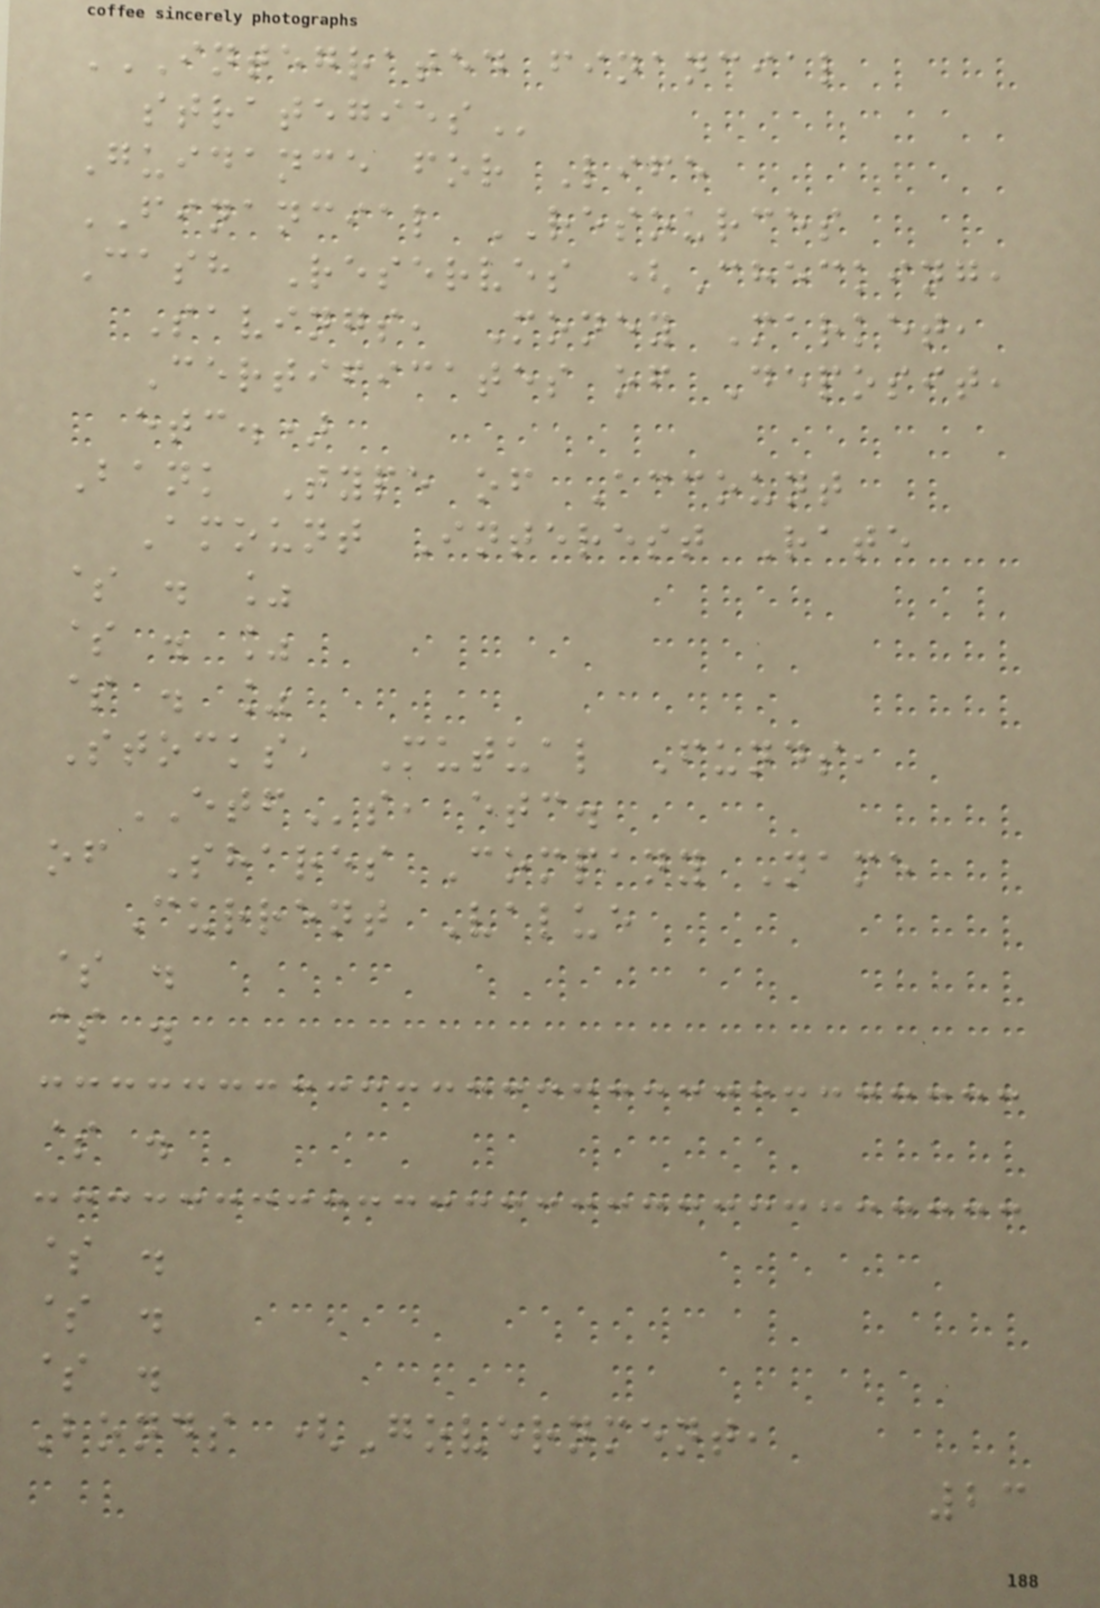INTEGRATED FINANCIAL
STRATEGIES
Guidance for Life
FINANCIAL RESOURCES
Cash Reserves (Checking,
Savings, Money Market,
Certificates of Deposit,
etc.)
Bank Type of Account
Amount Interest Rate
$ . %
$ . %
$ . %
Stocks, Mutual Funds,
ETFs, etc.
of Shares Company Name
Current Value
$ .
$ .
$ .
$ .
$ .
$ .
Bonds (Government,
23
